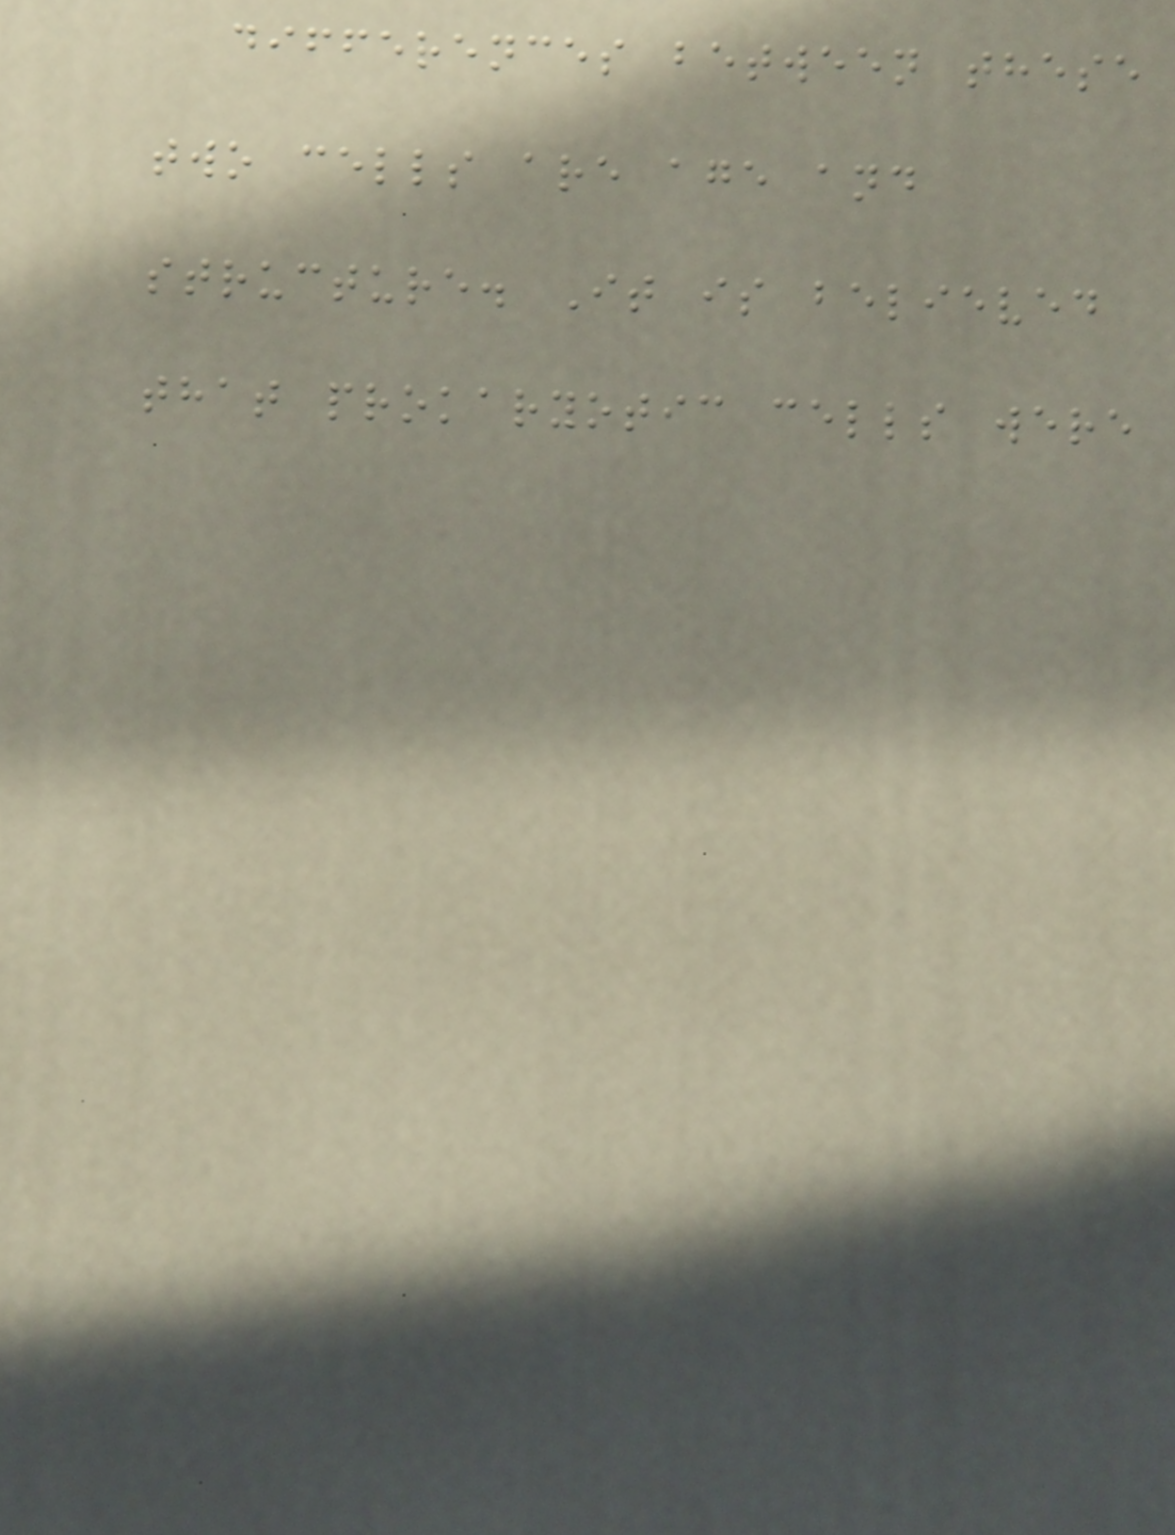differences between these
two cells are age and
structure. It is believed
that prokaryotic cells were
